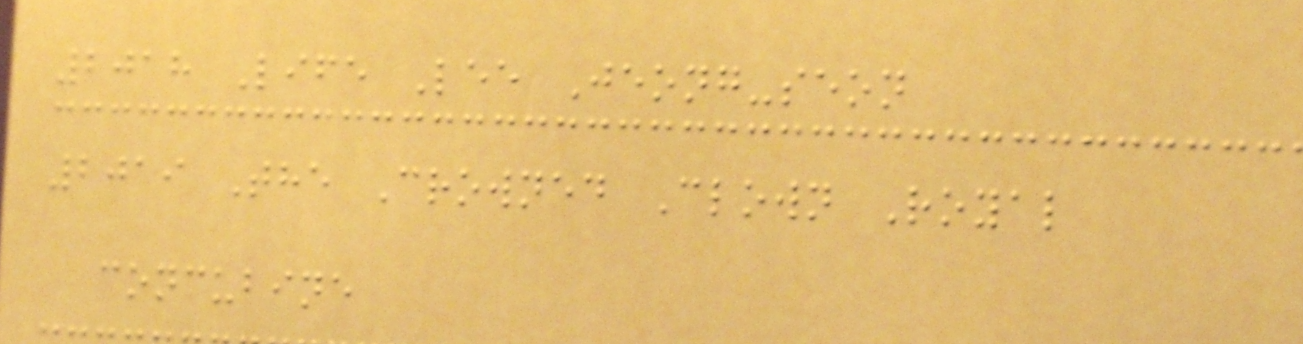2018 Life Lee Jeong-seon
2019 The Crowned Clown Royal
concubine
